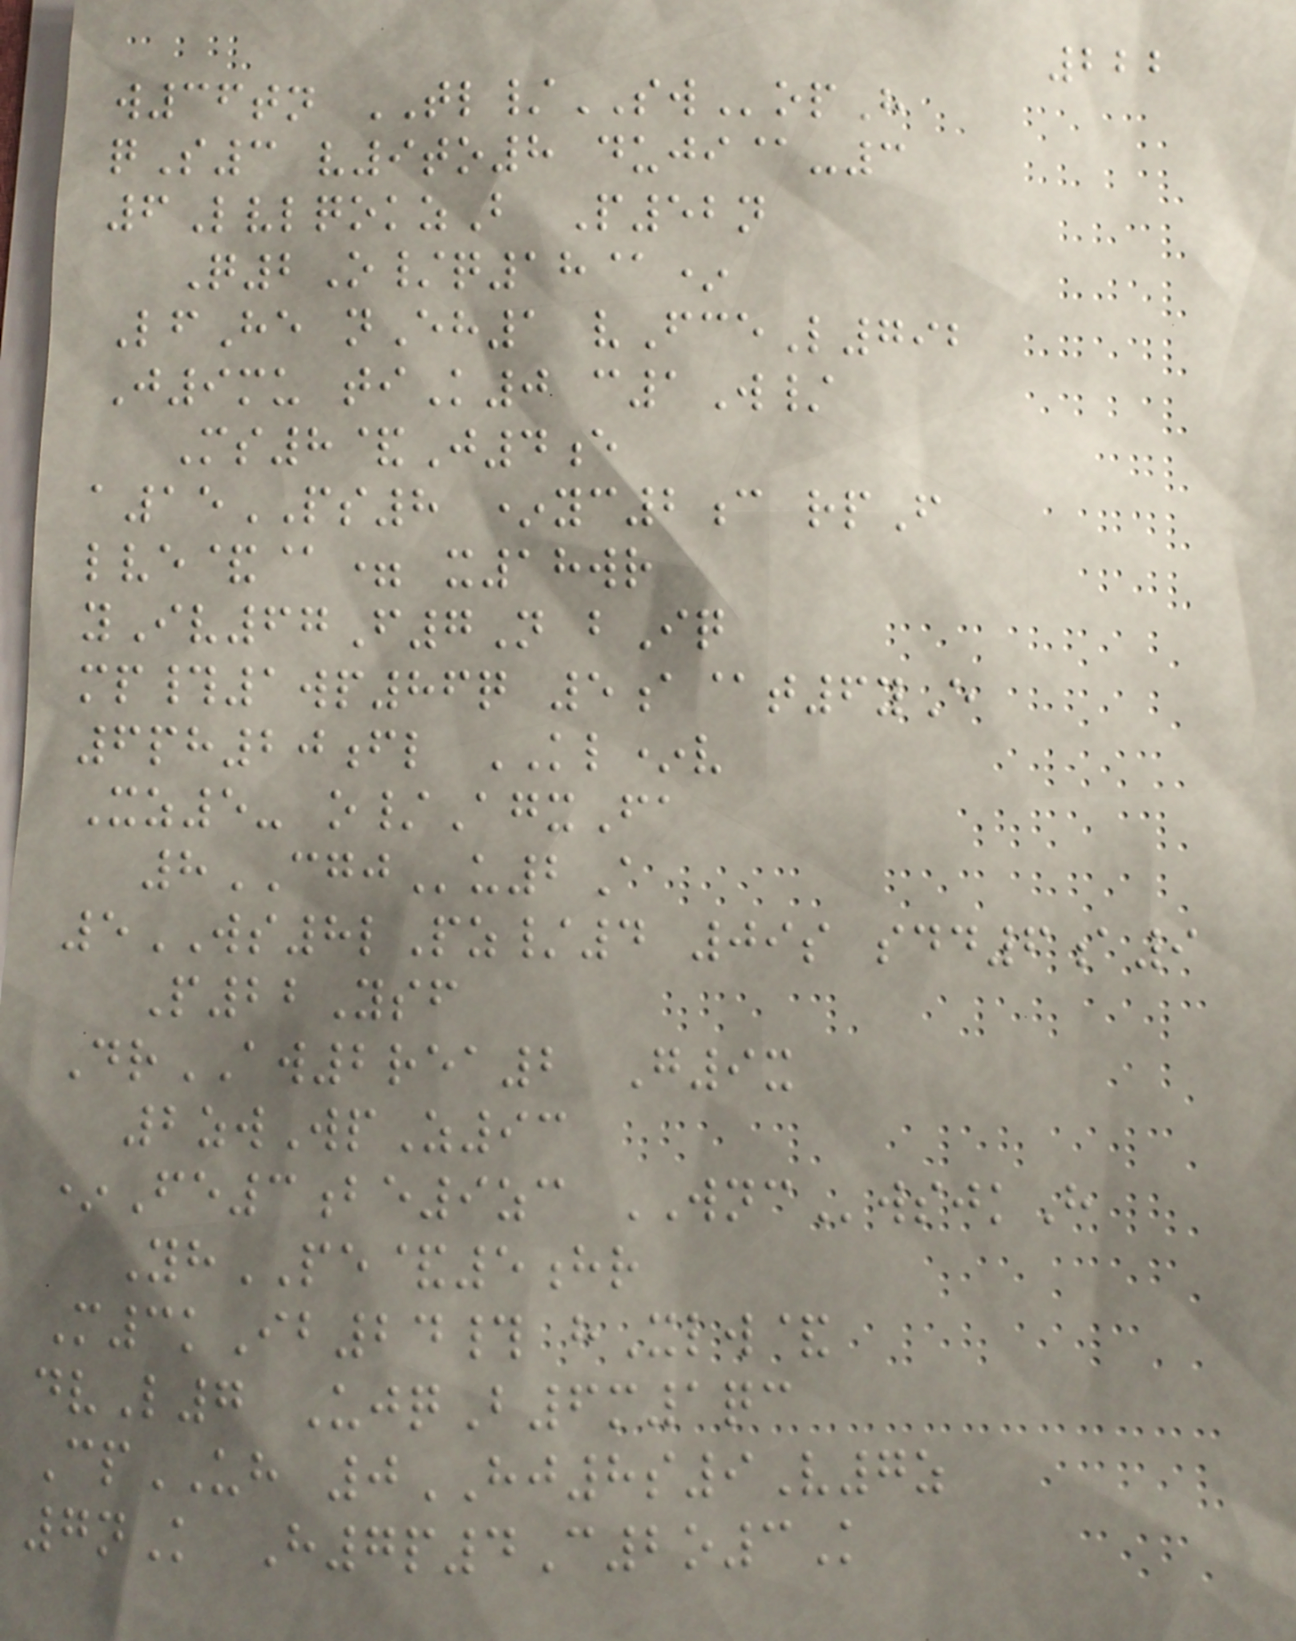222
w36tn TL/SWopH
qS3 v9to8 duji@-3
6LvlqokzB P52n
Q2O/q18@*
LfHe nEh1 vFceL792
J9mu tiK0 c1W/
Ms8&J4e
a15PS8 *yc2c rpF
lve&@= x18wr
yIv67F7N bIq
mp#1wp86q 5a@t6yE
6ph20fl KL*v
Xz5- o/AgxFa
8CGJu2A
5WS8lPz/4 09s sdd6a9
P22Ysf
DrAW2rea2 G9x
2zwWpZ93
*Fe3be9zc WNCwsjkH
YhPE&5hr
M3kIb24# hXlw&
dvL7 UjqB6m1qc
CpUH 0HJ8s9V7z
7nK H7p4C2o3K
